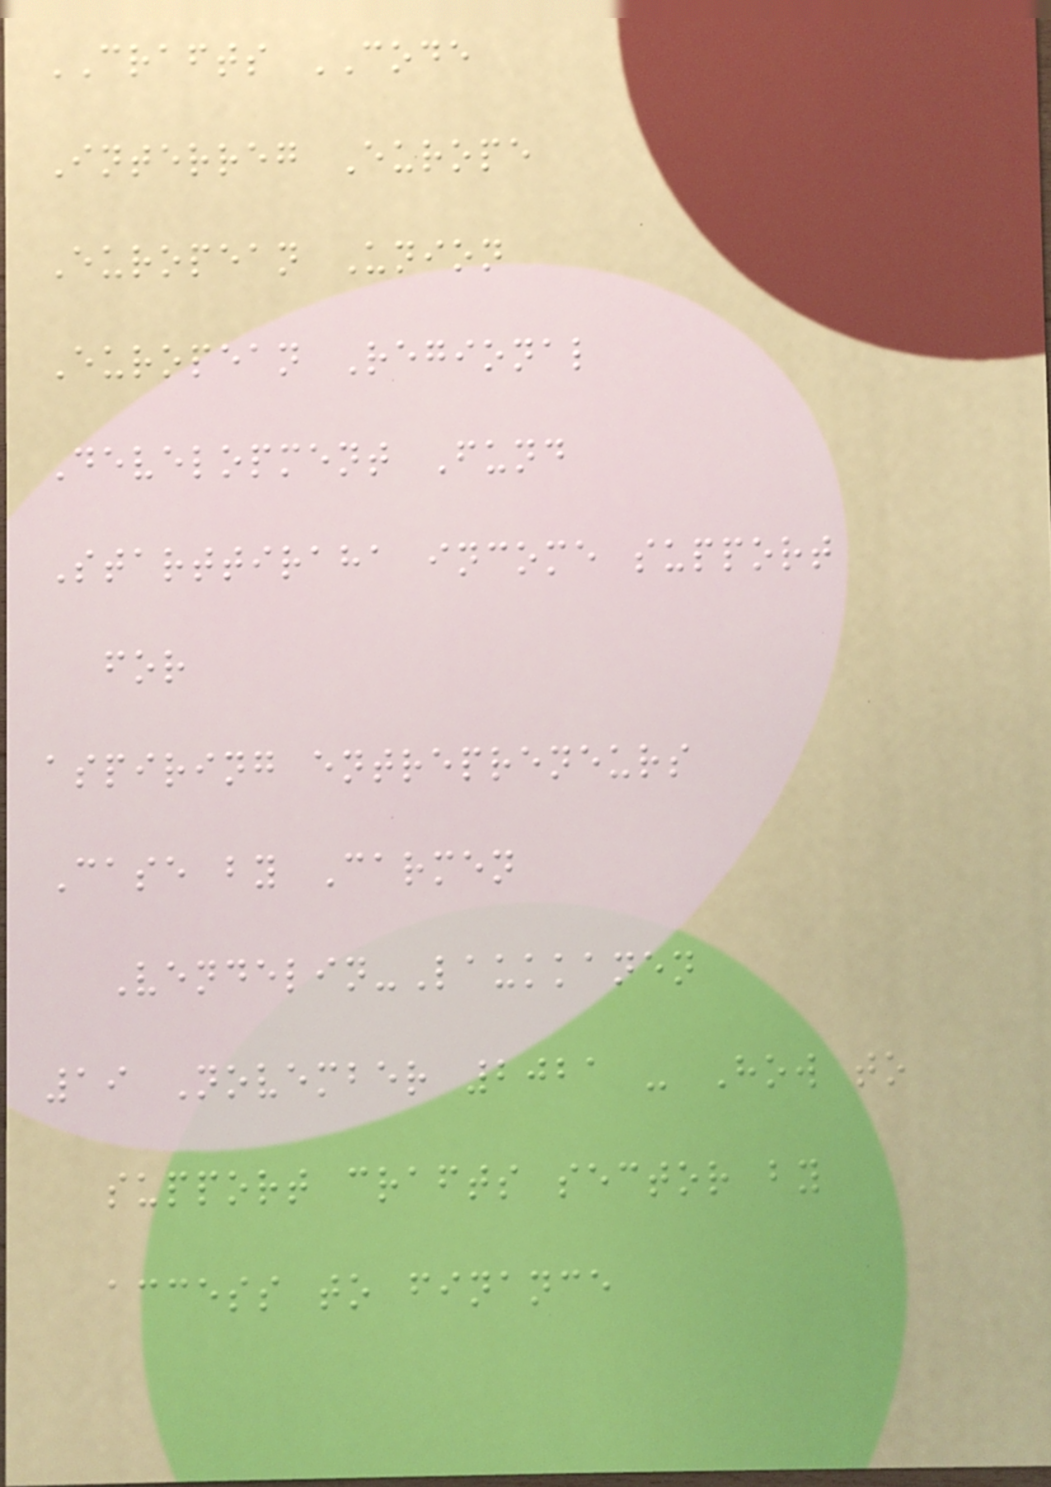CRAFTS CODE
Interreg Europe
European Union
European Regional
Development Fund
Starttiraha income support
for
aspiring entrepreneurs
Case by Carmen
Vendelin-Laukkanen
19 November 2021 - How to
support crafts sector by
access to finance
